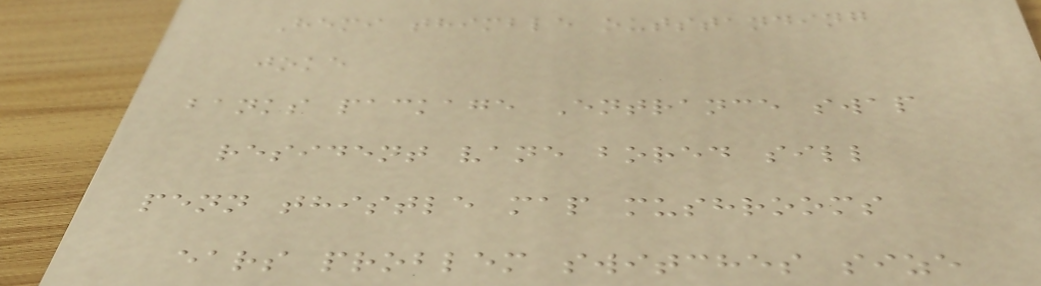Hemi thimble outstanding
joke
banks package Entrance swap
resident vane bored sill
penn thistle map mushrooms
ears problem switches size
